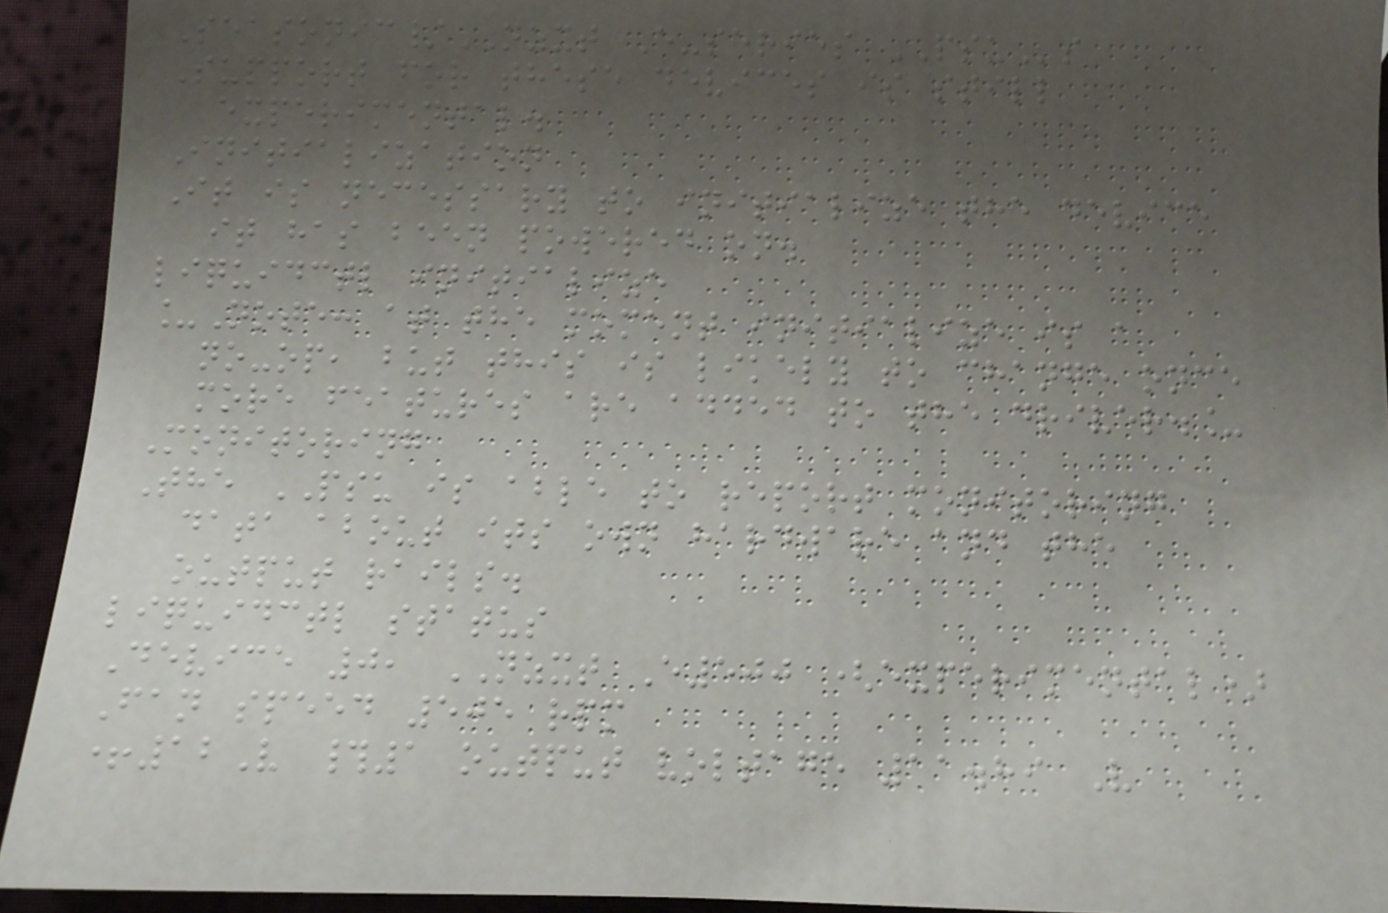Seasonic/NZXT E-series PSUs
Support for these devices is still
experimental.
Initialization
It is necessary to initialize the device
it has been powered on.
liquidctl initialize
_Note: at the moment initialize is a
no-op, but this is likely to change once
more features are added to the driver._
Monitoring
The PSU is able to report monitoring
data about its own hardware and the
output rails.
liquidctl status
Device 0, NZXT E500 (experimental)
Fan speed 505 rpm
+12V #1 output voltage 11.89 V
